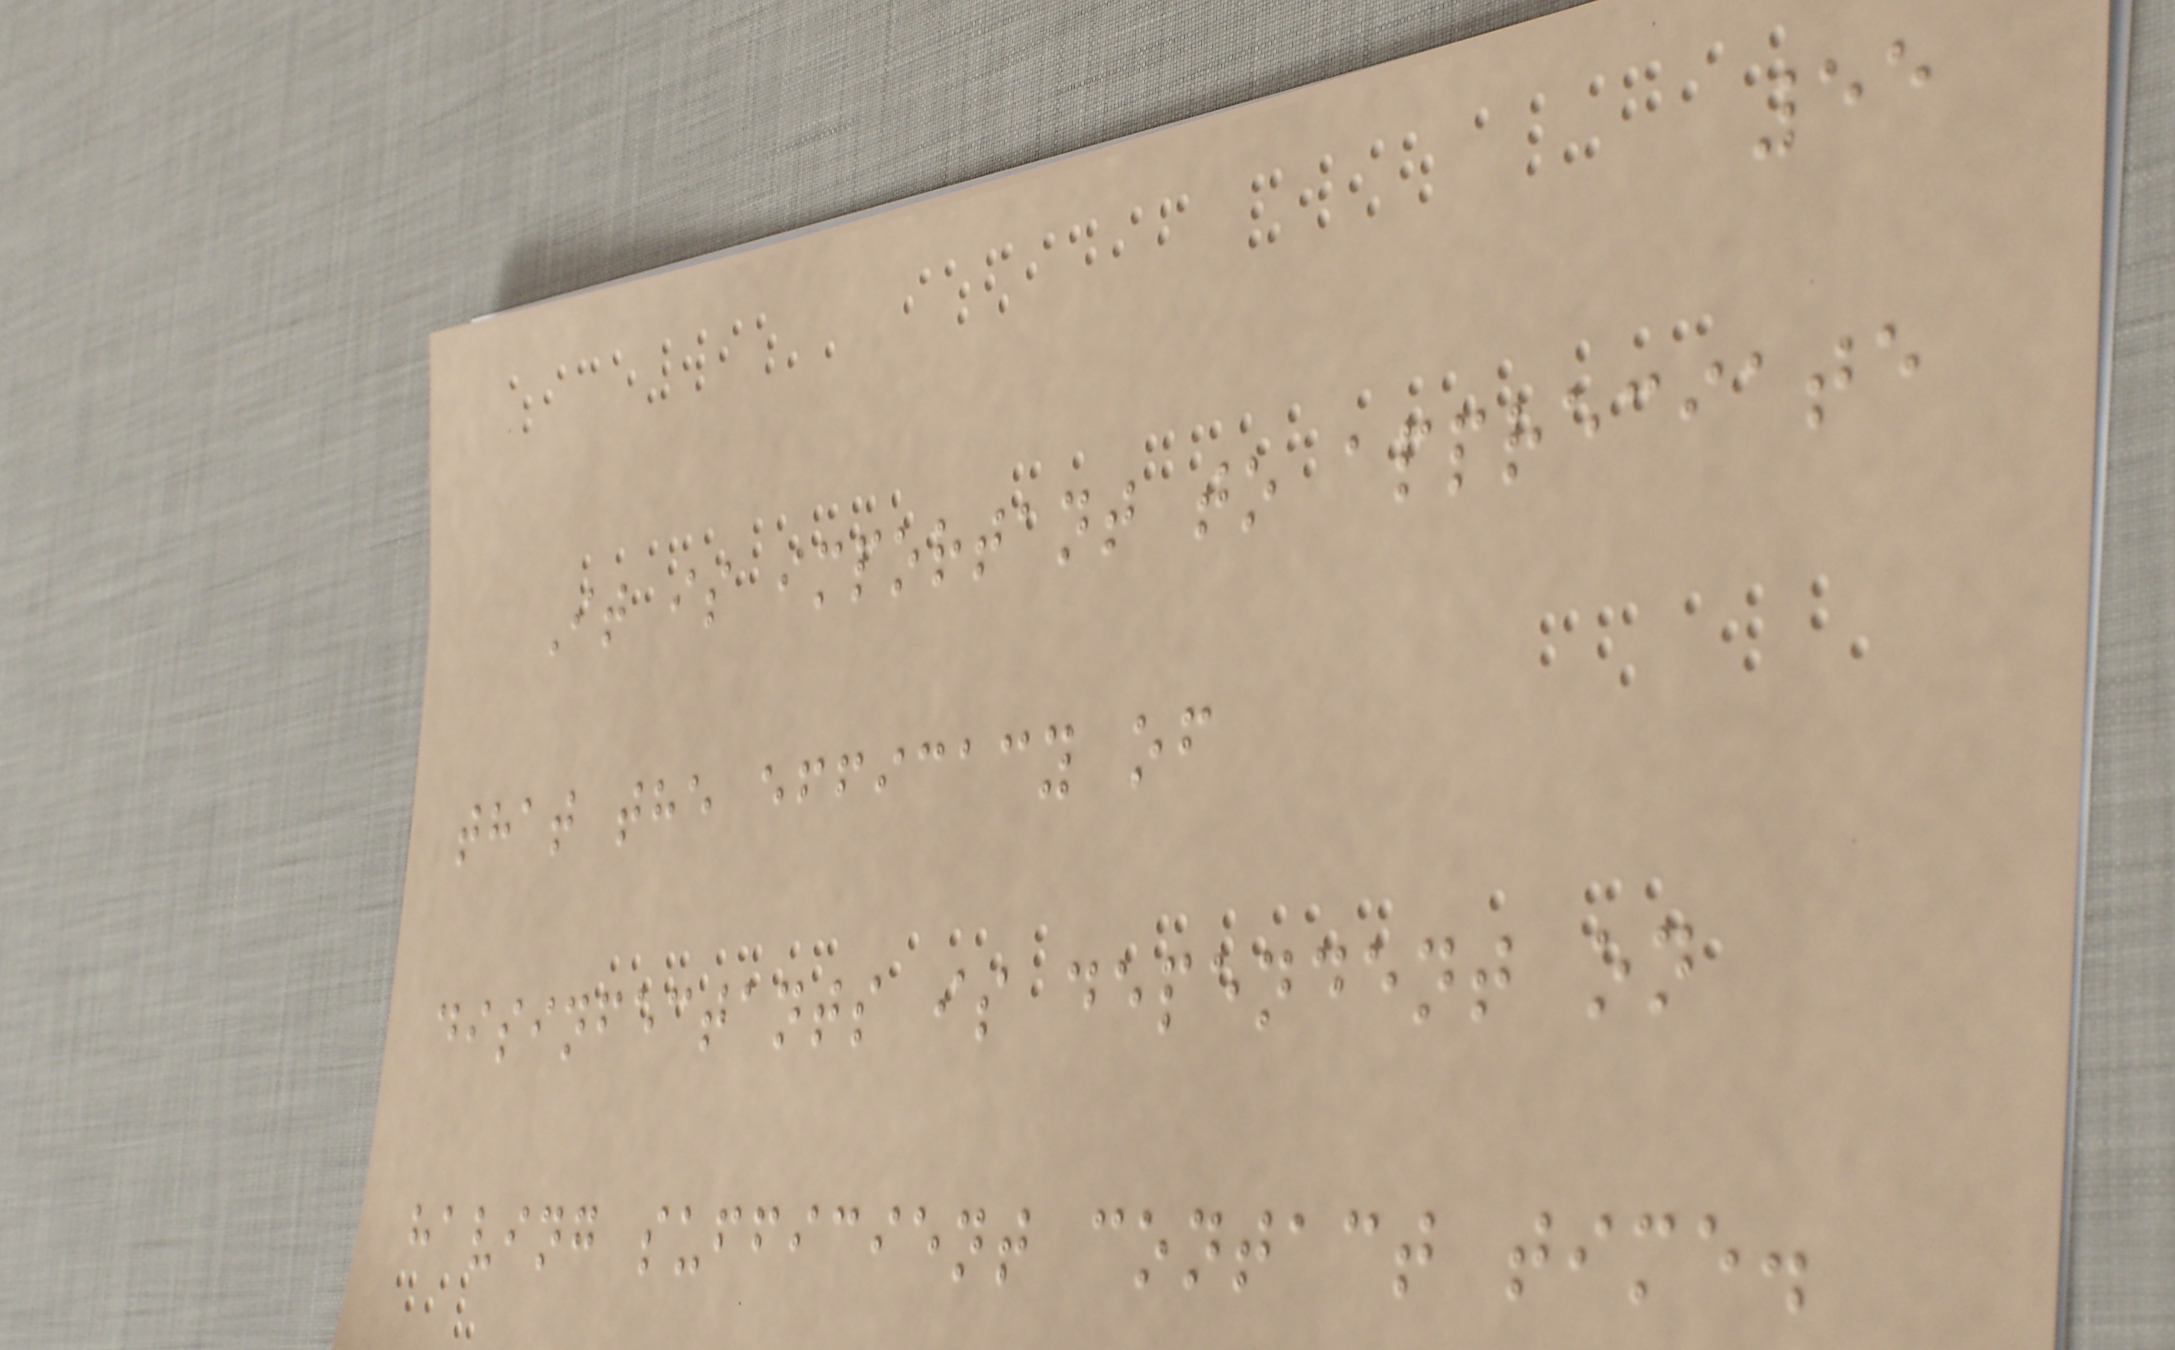55
It is important to appreciate
that the efficacy of
disinfectants is dependent on
having sufficient contact time.
